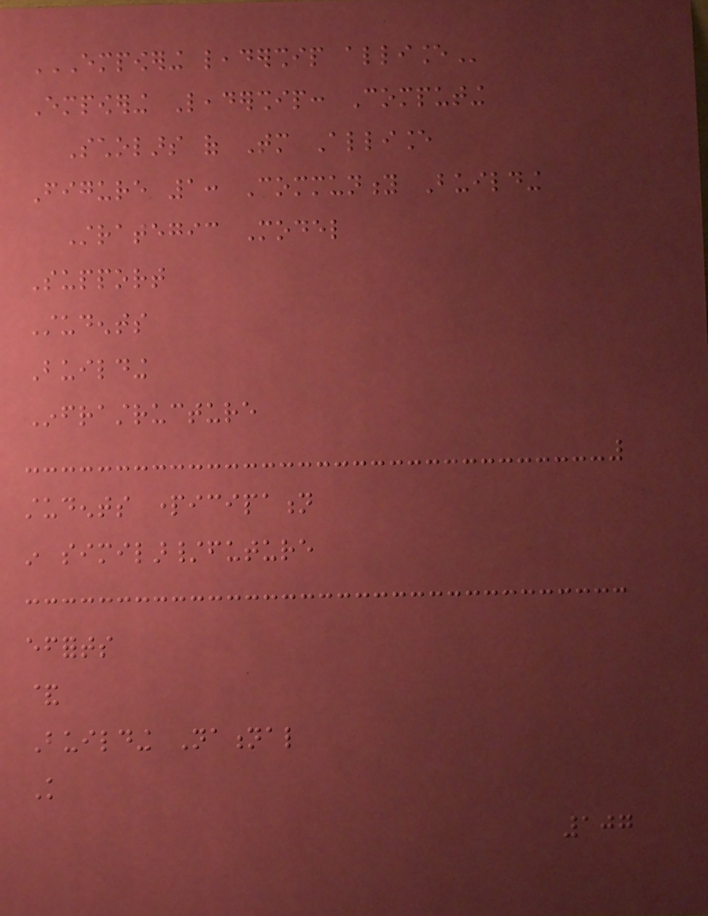EMPOWERING LEADERSHIP ALLIANCE
Empowering Leadership: Computing
Scholars of Tomorrow Alliance
Figure 1: Community Building
Strategic Model
Support
Students
Building
Infrastructure
students participation
in similar/future
efforts
&
Building National
Knowledge
107
